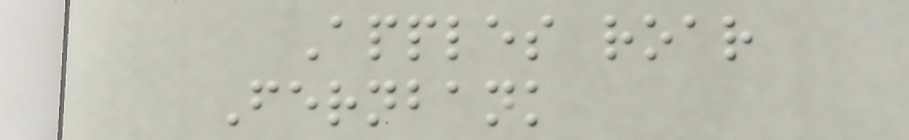Apples roar
Fernbank
